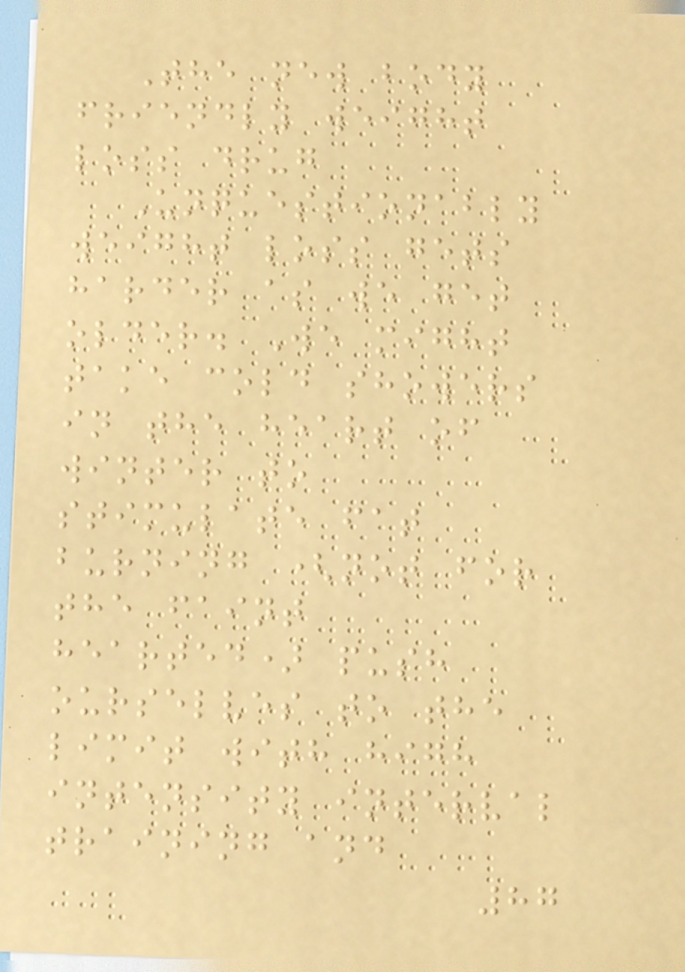The new body
friendly weight
loss drug
Unquestionably
weight loss gets
harder as we get
older. We might
take cold showers
in the heart of
winter to
stimulate fat
burning (not for
the faint
hearted) push
ourselves to the
limit with high
intensity interval
training and
87
